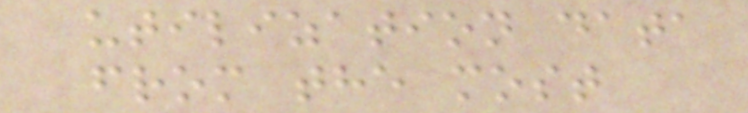utilization data
from the most
